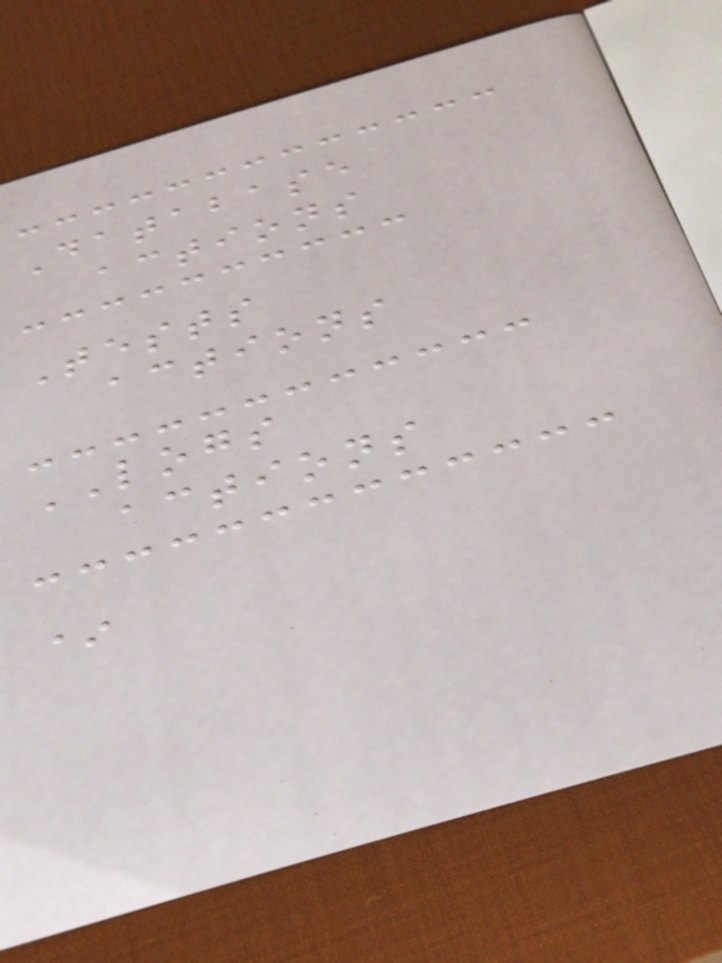Database
actions
Tests
actions
LOGS
actions
*
